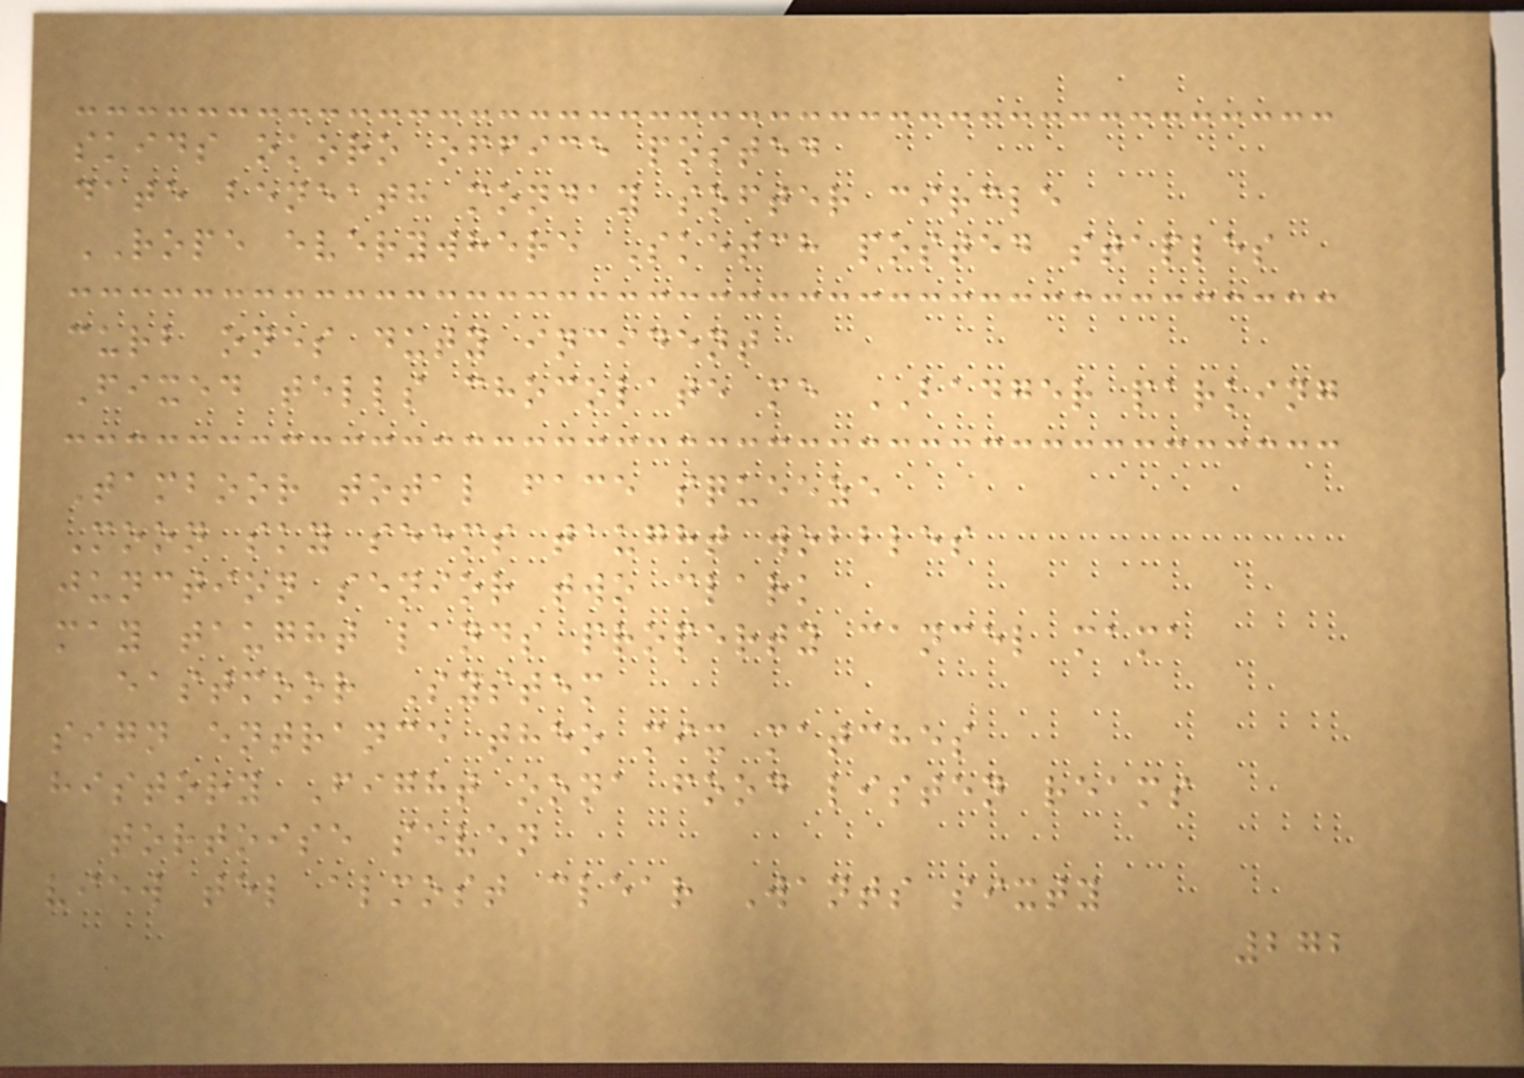skids okoro office posted
date beneath monday softer circle
ROPE everywhere Sketch posted staples
curb ones duty incident
Fixed tells chocolate me BADGER parking
Tamboor total face squeeze
Moon sky seems taught wobbles
junction senior two clark
may taught lands property cancel mama
eastmoor System
sign entrance theo mix matches
history Fight oona food listen reams
tortoise seven
view tel almost clear Wants sixty
272
